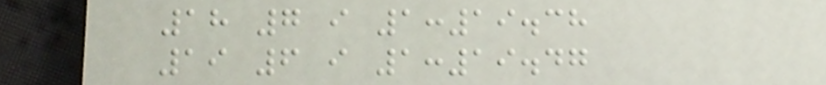18 7 i 1:19.38
19 6 i 1:19.47
